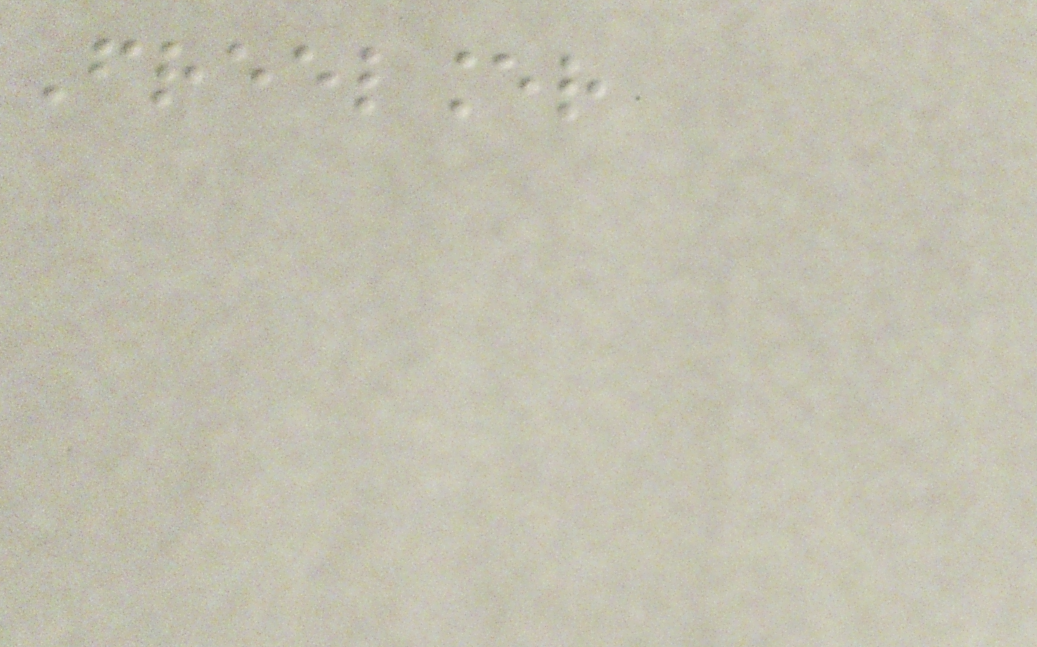Freelancer
